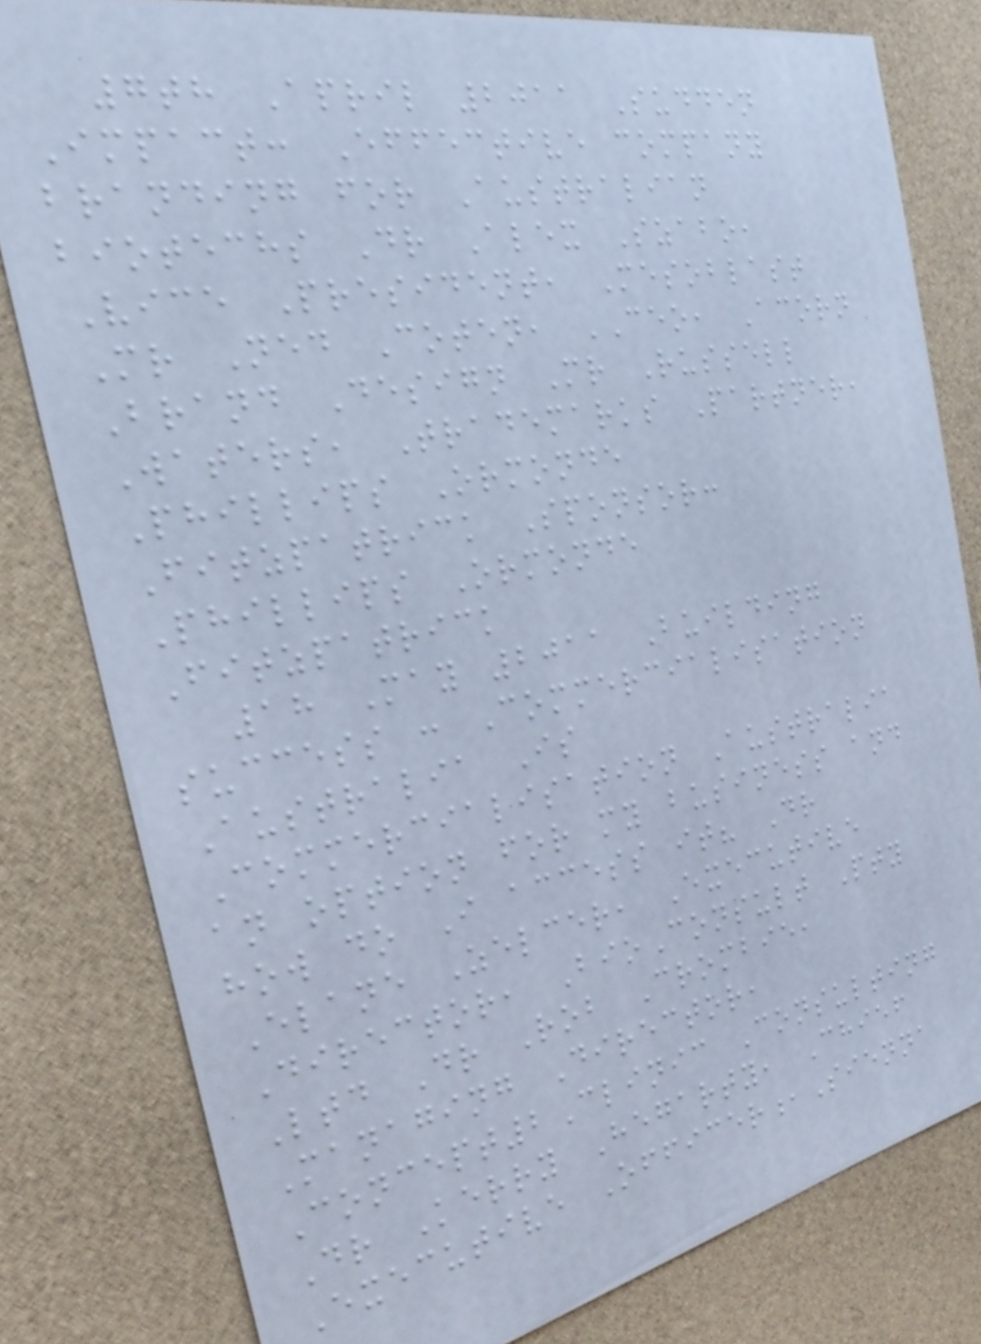7th April 2011 Sudden
Impact: Effective company
branding for Australian
biotechs Dr Alex Szabo,
Vice President, Mesoblast
Mr Ned Coten, CEO, Acorn
Brand Design Mr Russell
Waters, Trademarks Partner,
Phillips Ormonde
Fitzpatrick Sponsor:
Phillips Ormonde
Fitzpatrick
18 May 2011 Building
success : Commercialisation
Australia Is
Commercialisation Australia
an option for my business and
how do I access it? Dr
Elane Zelcer, Executive
Director, BioConsult Pty
Ltd Dr Rob Crombie,
Managing Director,
Concept2Clinic Consulting
Dr Kerry Hegarty, Chief
Executive Officer,Sienna
